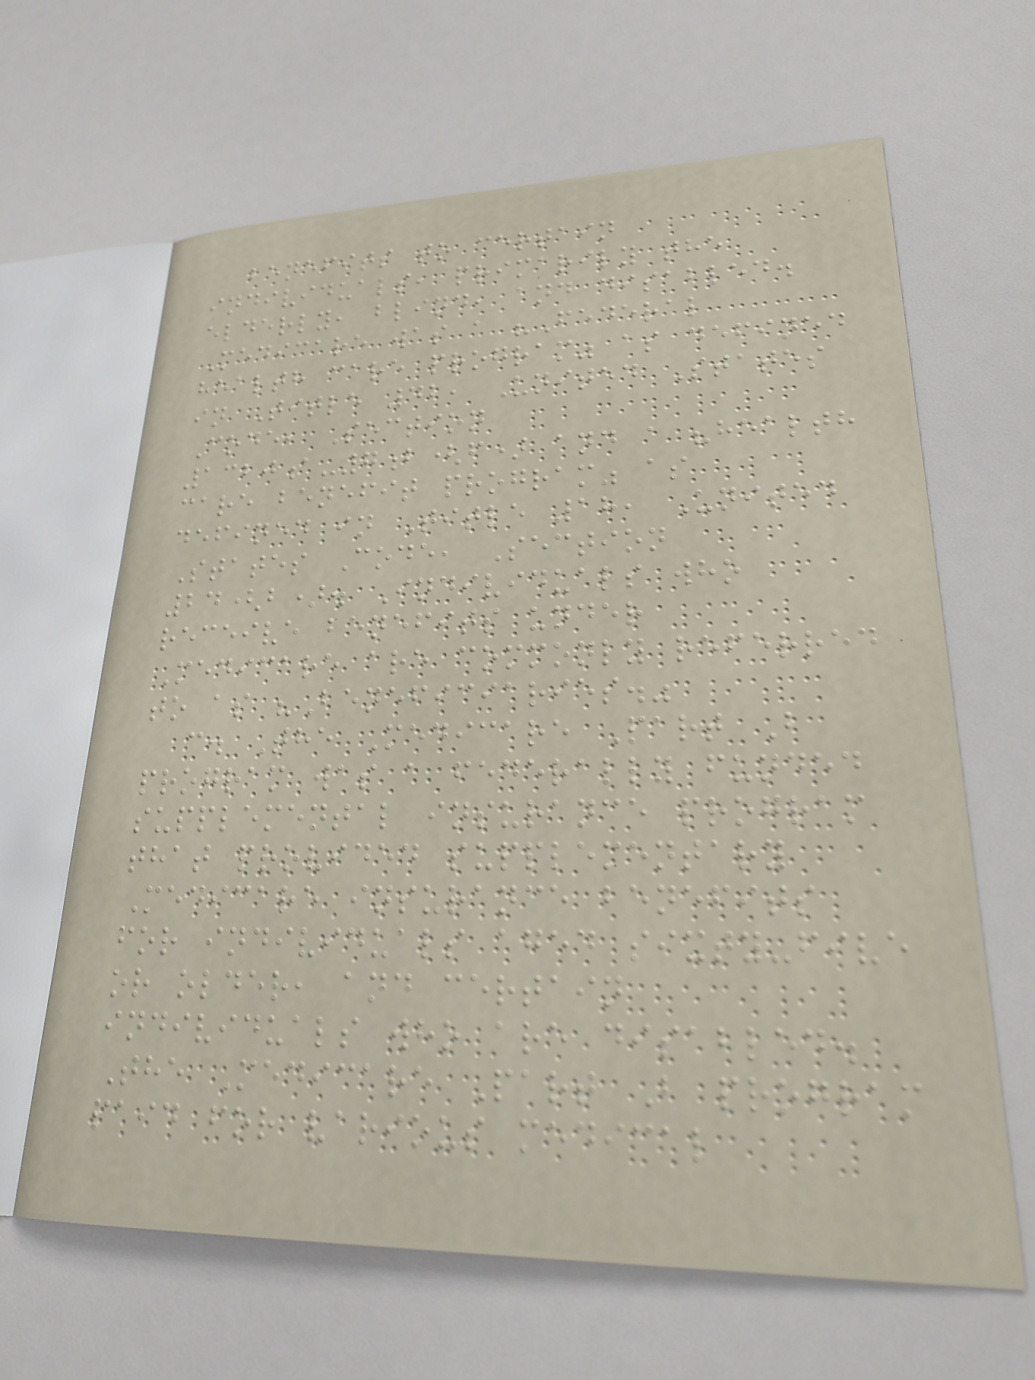benefits to certain
individuals, primarily the
elderly, blind, and disabled.
Medicare was a "Federal
health care program" as defined
in Title 42, United States
Code, Section
1320a-7b(f) and a "health
care benefit program" as
defined in Title 18, United
States Code, Section
24(b). Individuals who
receive benefits under
Medicare are commonly referred
to as "Beneficiaries."
c. The Medicare Part B
program was a federally funded
supplemental insurance program
that provided supplementary
Medicare insurance benefits
for individuals aged sixty-five
or older, and certain
individuals who are disabled.
The Medicare Part B program
paid for various medical
